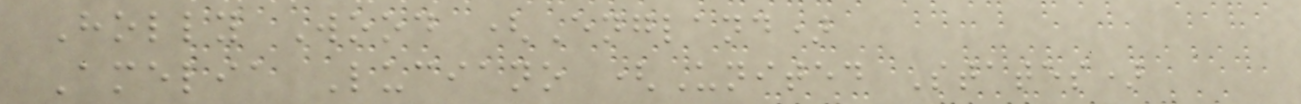Holly Wood (England)
Amelia Luciano (United States)
